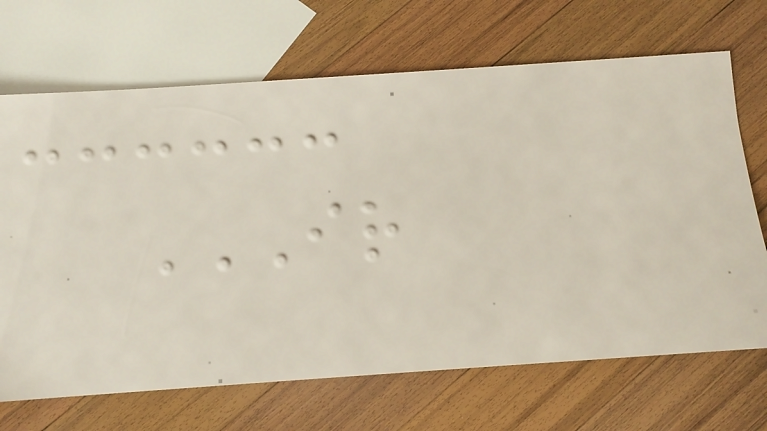IR
